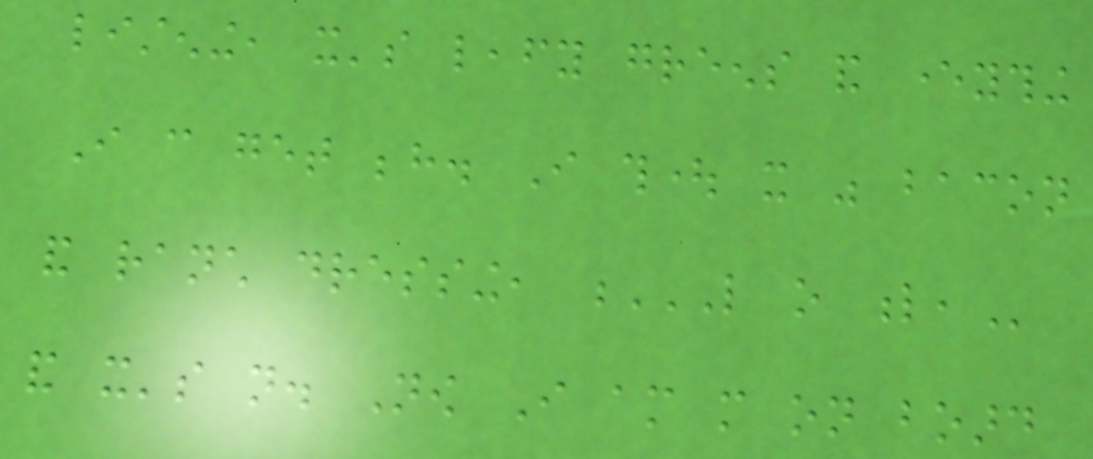listening, it's leafy greens and everything
I can get behind. I thought it was bacon
and ranch dressing, L O L,
and it's not. Now I am more on board
